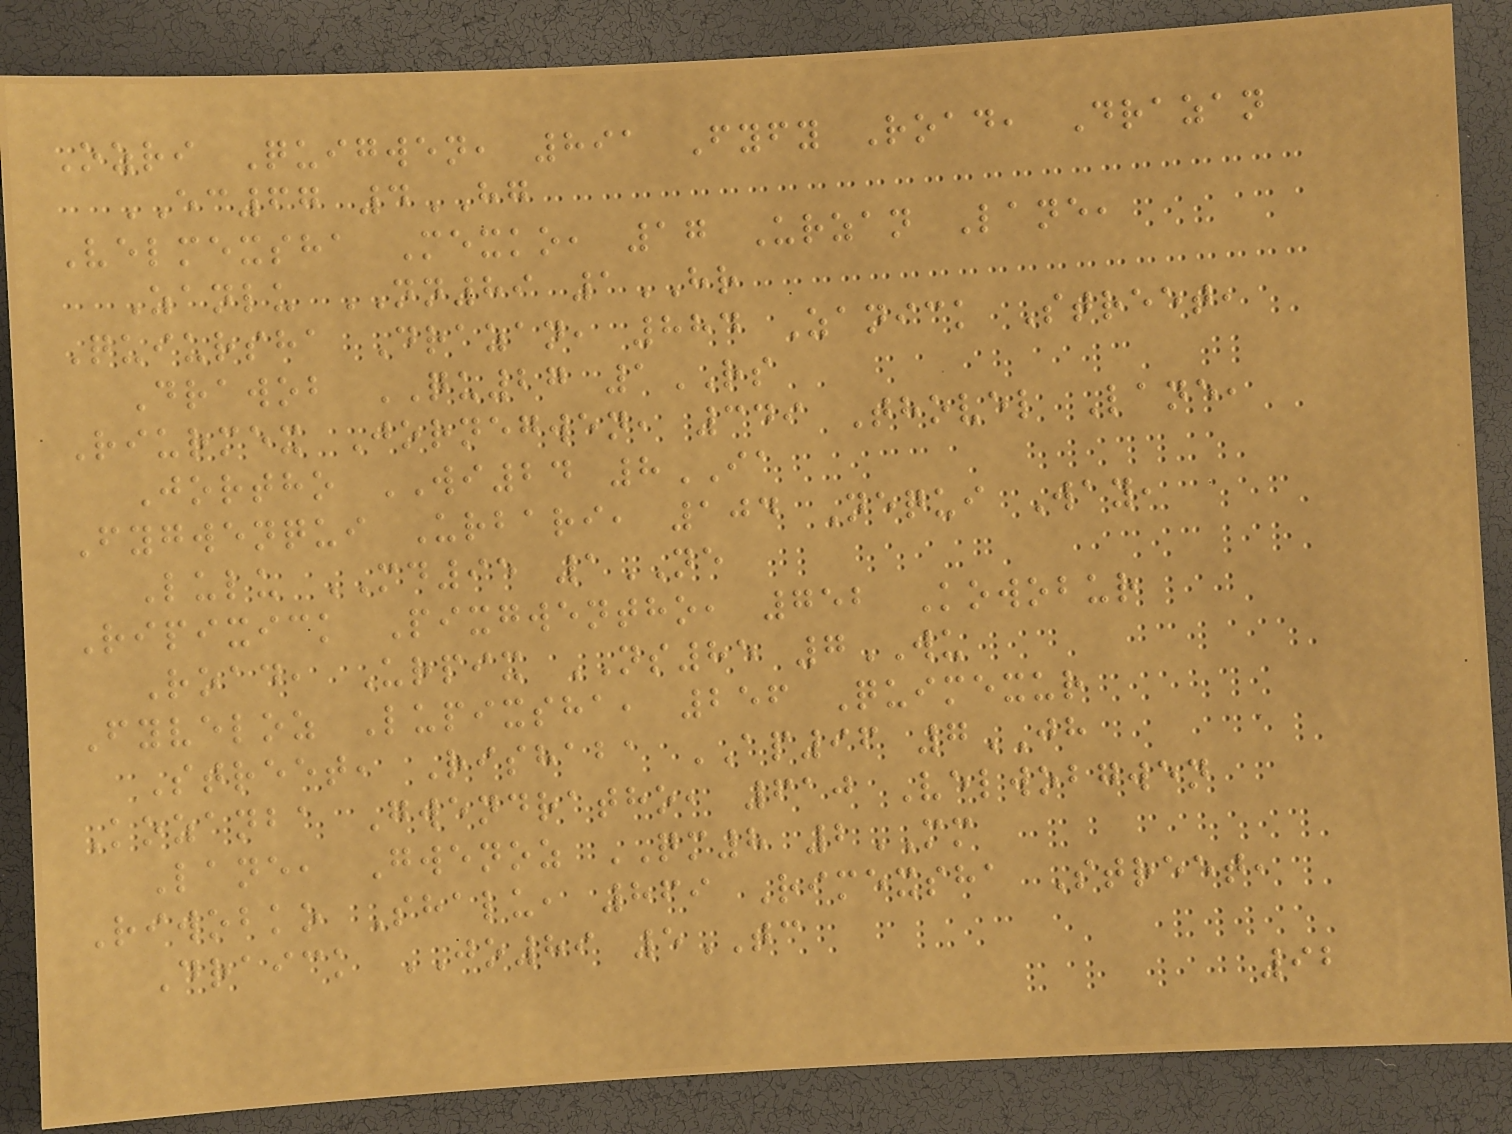Ozri Quigwen, 891 Fyfy Road, Drazan
EC67 4HG
Velmexsha Mexko, 17 Urzan Lane,
Zanlu NN89 1HR
Quiursha Drazan, 884 Zanick Street,
Drawob QU27 1RS
Riurmex Jornegwen, 349 Thovel Lane,
Jortho WI24 8IA
Fygwenqui Urbari, 104 Nequi Way,
Lulu MD95 1NE
Ripixick Pixgwentho, 752 Kowobur
Road, Urpix NS85 7WU
Fyveloz Lupixsha, 256 Quimexur
Street, Rishaba AP96 7JH
Kozanba Gwendratho, 610 Velwobgwen
Lane, Gwenoz QM8 2MM
Riwobko Shalu, 869 Rimexsha Street,
Draick JO89 5TC
92
